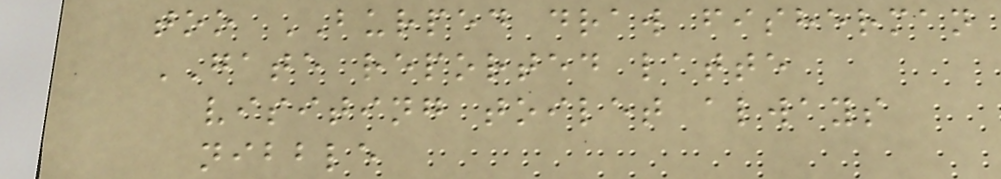too BURPED draw fisherman
GATE reported latte
visiting toilet always
nibble
